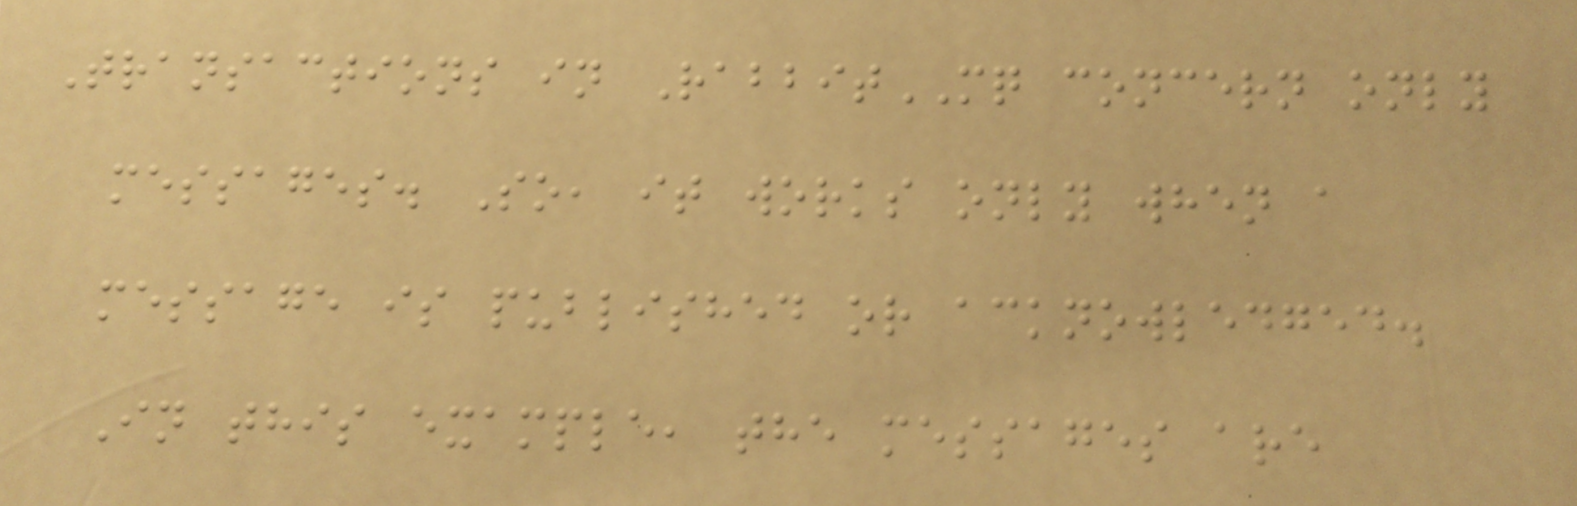Transactions in RabbitMQ concern only
messages. So, it works only when a
message is published or acknowledged.
In this example, the messages are
